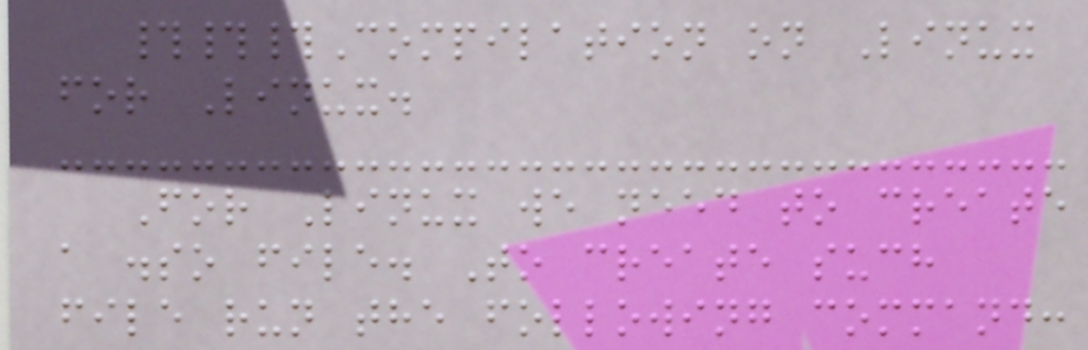###Compilation on Linux
for Linux.
For Linux we need to create
a .so file. To create such
file run the following command:
